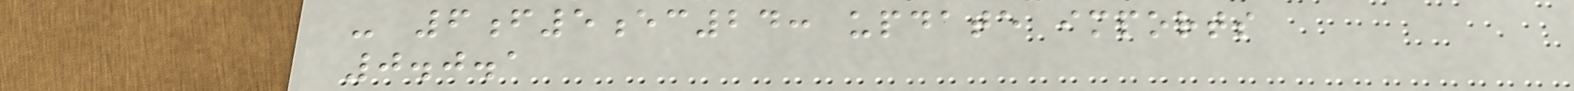- 6f5ec24: update imports
0.0.1
